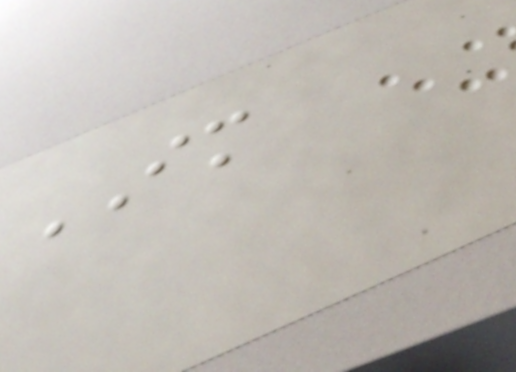IM
